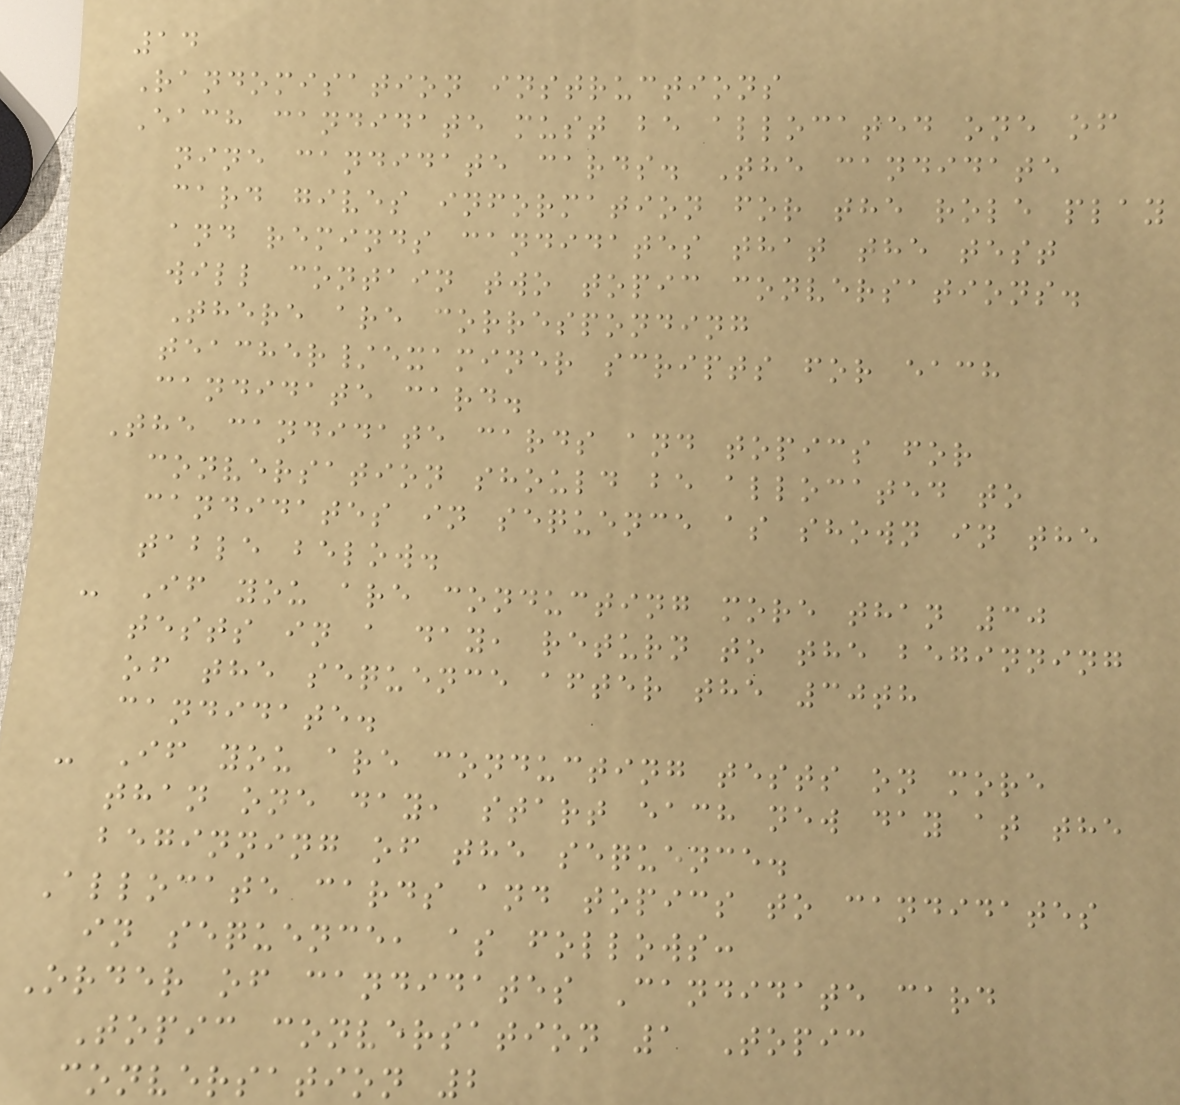14
Randomisation instructions
Each candidate must be allocated one of
nine candidate cards. The candidate
card gives information for the role play
and reminds candidates that the test
will contain two topic conversations.
There are corresponding
teacher/examiner scripts for each
candidate card.
The candidate cards and topics for
conversation should be allocated to
candidates in sequence as shown in the
table below.
- If you are conducting more than 30
tests in a day, return to the beginning
of the sequence after the 30th
candidate.
- If you are conducting tests on more
than one day, start each new day at the
beginning of the sequence.
Allocate cards and topics to candidates
in sequence, as follows:
Order of candidates Candidate card
Topic conversation 1 Topic
conversation 2
